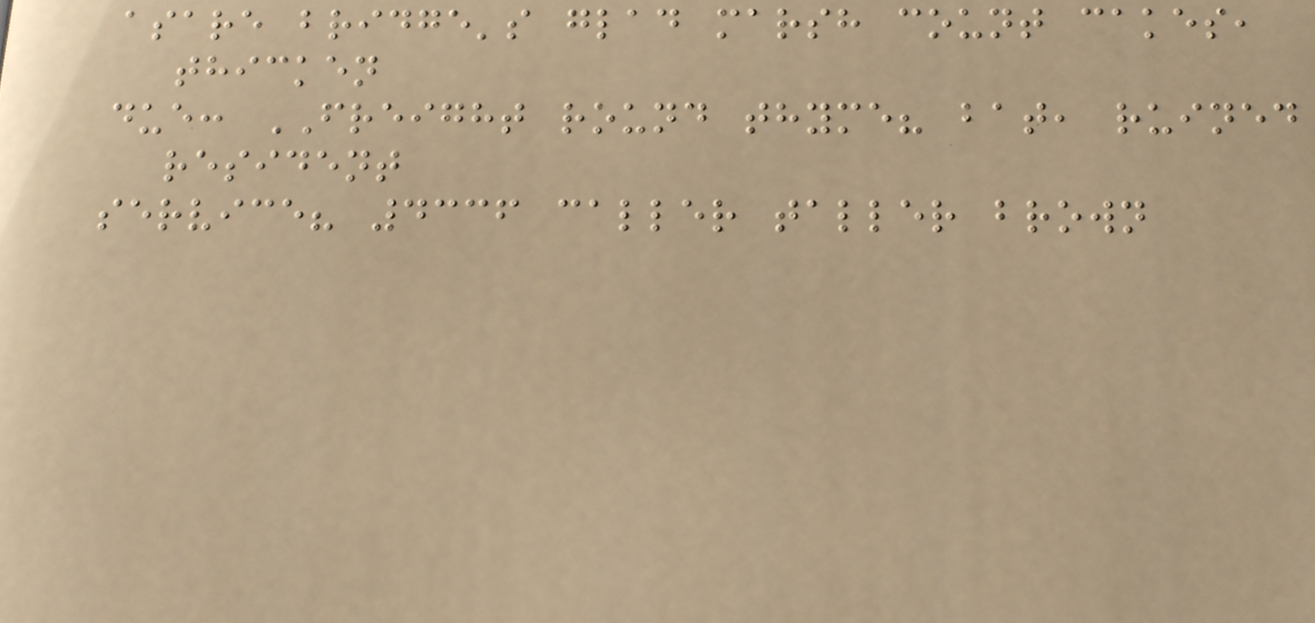asare bridge's glad marsh count cakes,
thicken
due: FREIGHT round thyme? bat, ruined
resident
service? 4336 caller taller brown
